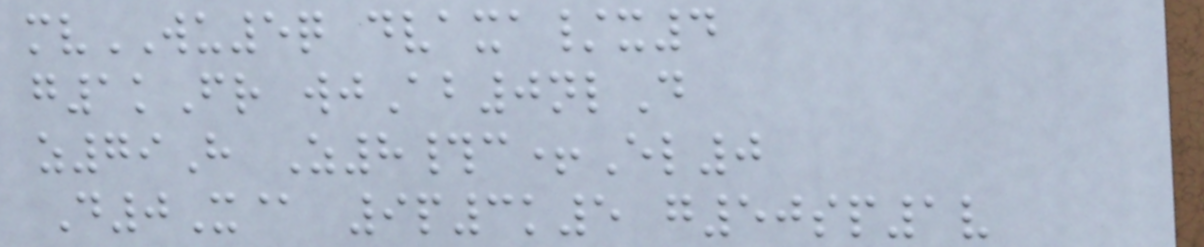mvWU5q dvaxa/x4
g1kFr wjAb0nlD
z79H Z8#c+El0
D0X@ 9p3k5 g50sp1v
